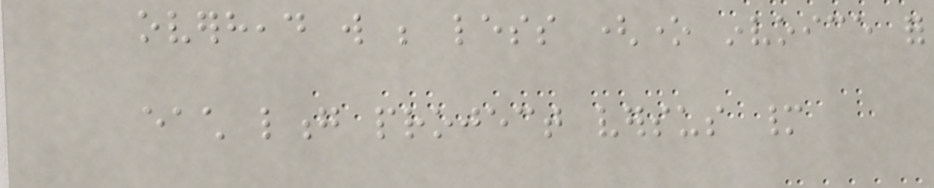overhead will be less (one invoice for
each long project versus many
